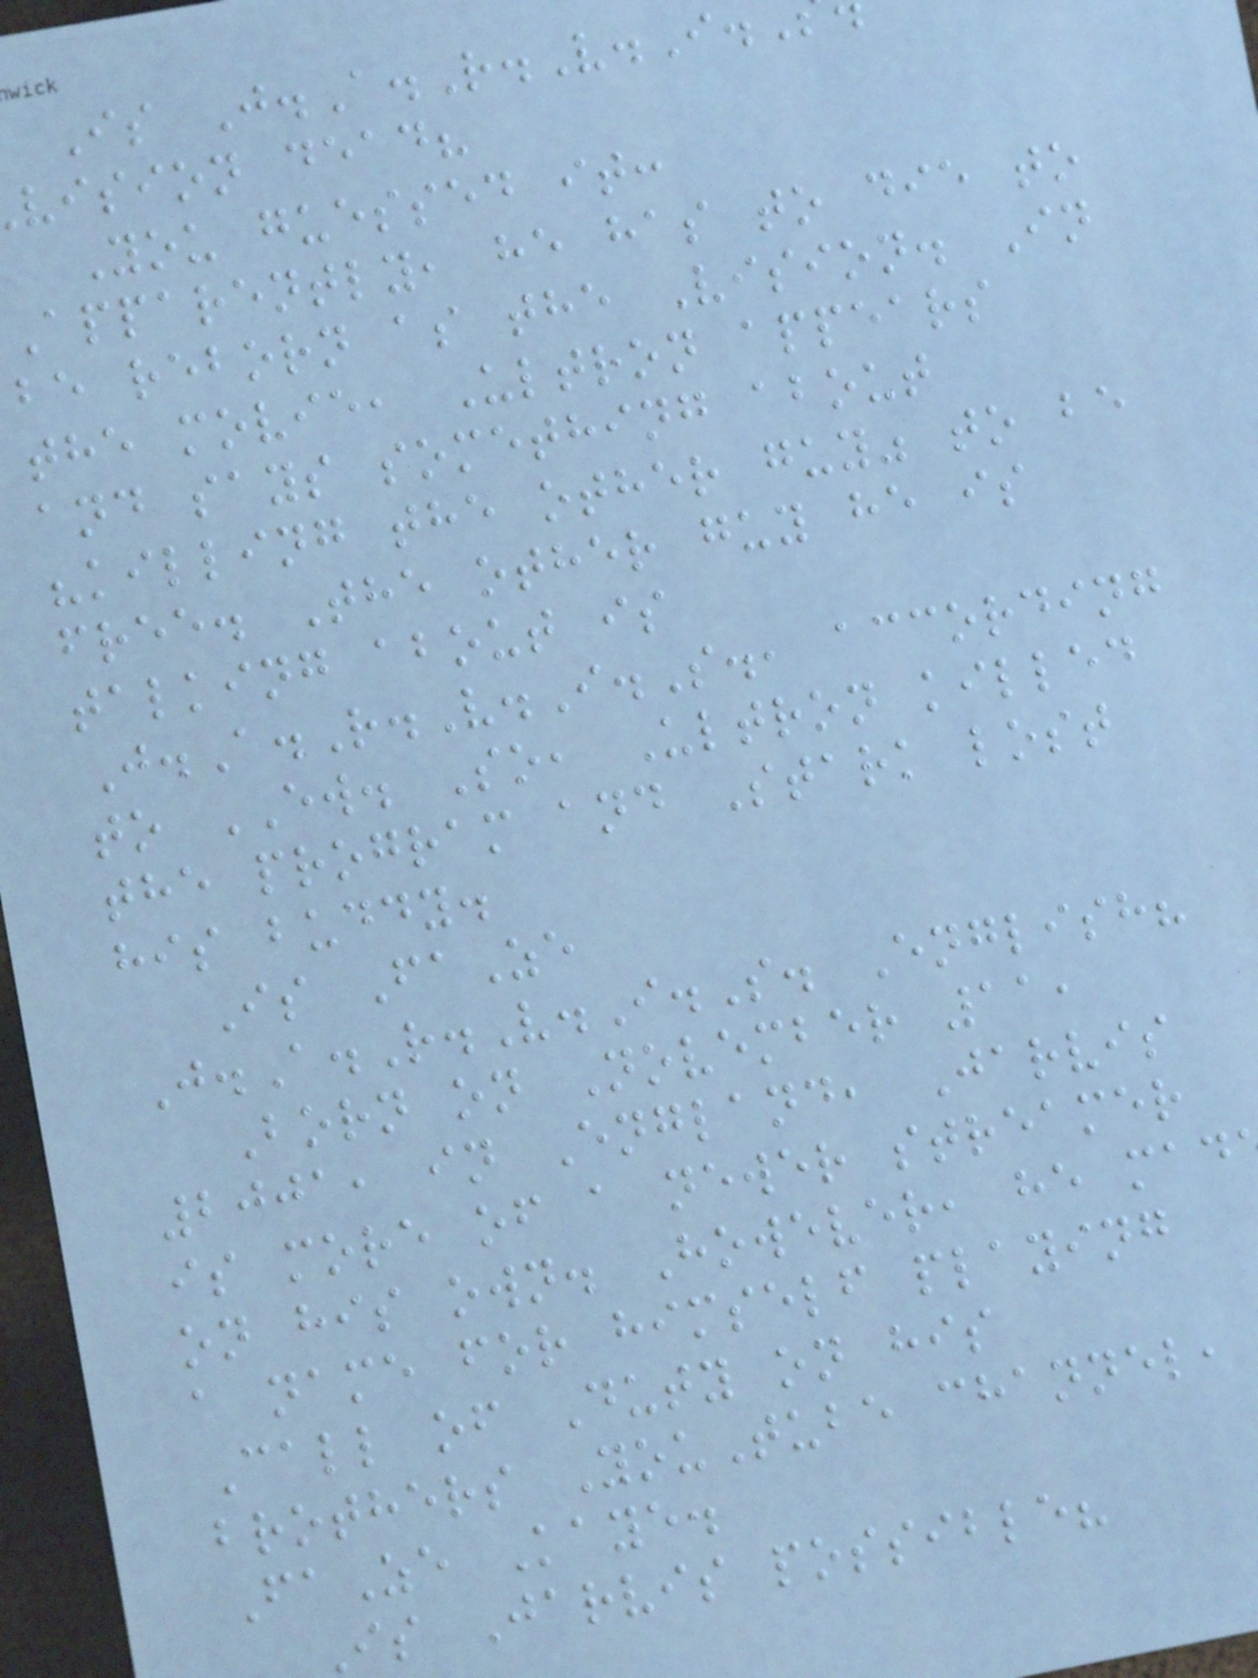Is J.A.R.V.I.
vision dead?
You guessed it:
Apparently, he has to die to
be reborn as the Vision. In
the movie, Ultron appears
and says something about
"killing the other guy" to be
free. The other guy he is
talking about is
J.A.R.V.I.S., according
to EW. So, Ultron killed
the program and Stark lost
his buddy.
Is FaZe
J.A.R.V.I.S. English?
Born on November 11,
2001, in England, Jarvis
is more of a newer streamer
on his own. However, he mad
a name for himself playing
Call of Duty on his
brothers YouTube channel,
FaZe Kaye.
Is Jarvis possible?
